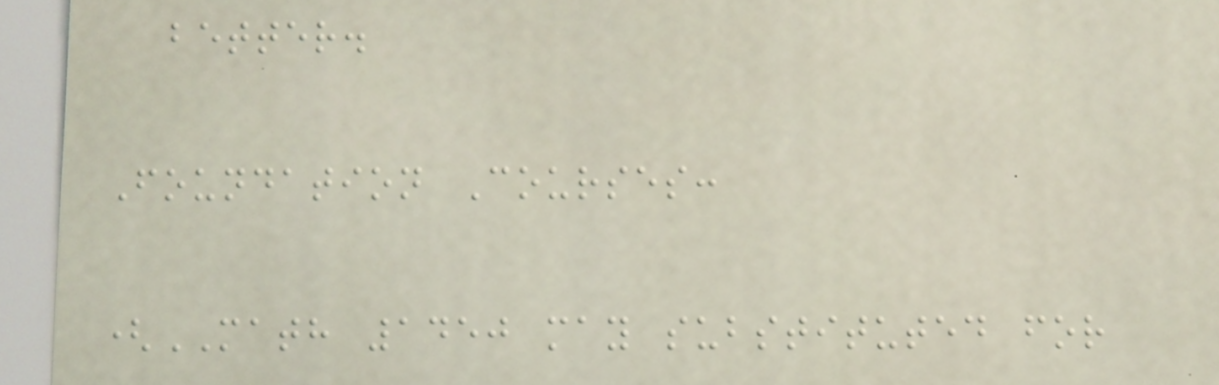better.
Foundation Courses:
(MATH 1450 may substituted for
